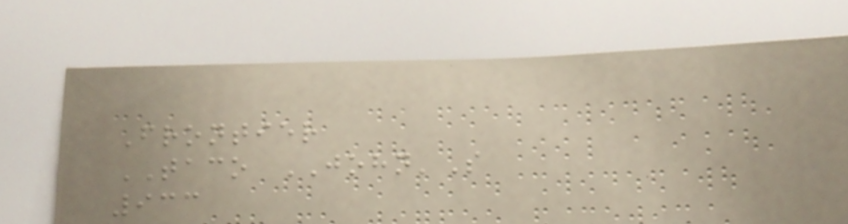Frontier
TACO JOHN'S
933
